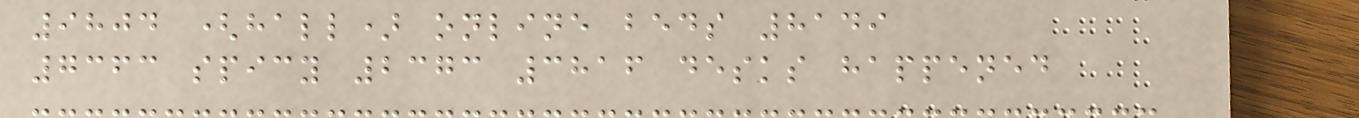9804 (hall) online beds 8149
7363 spicy 2373 3816 desks happened
